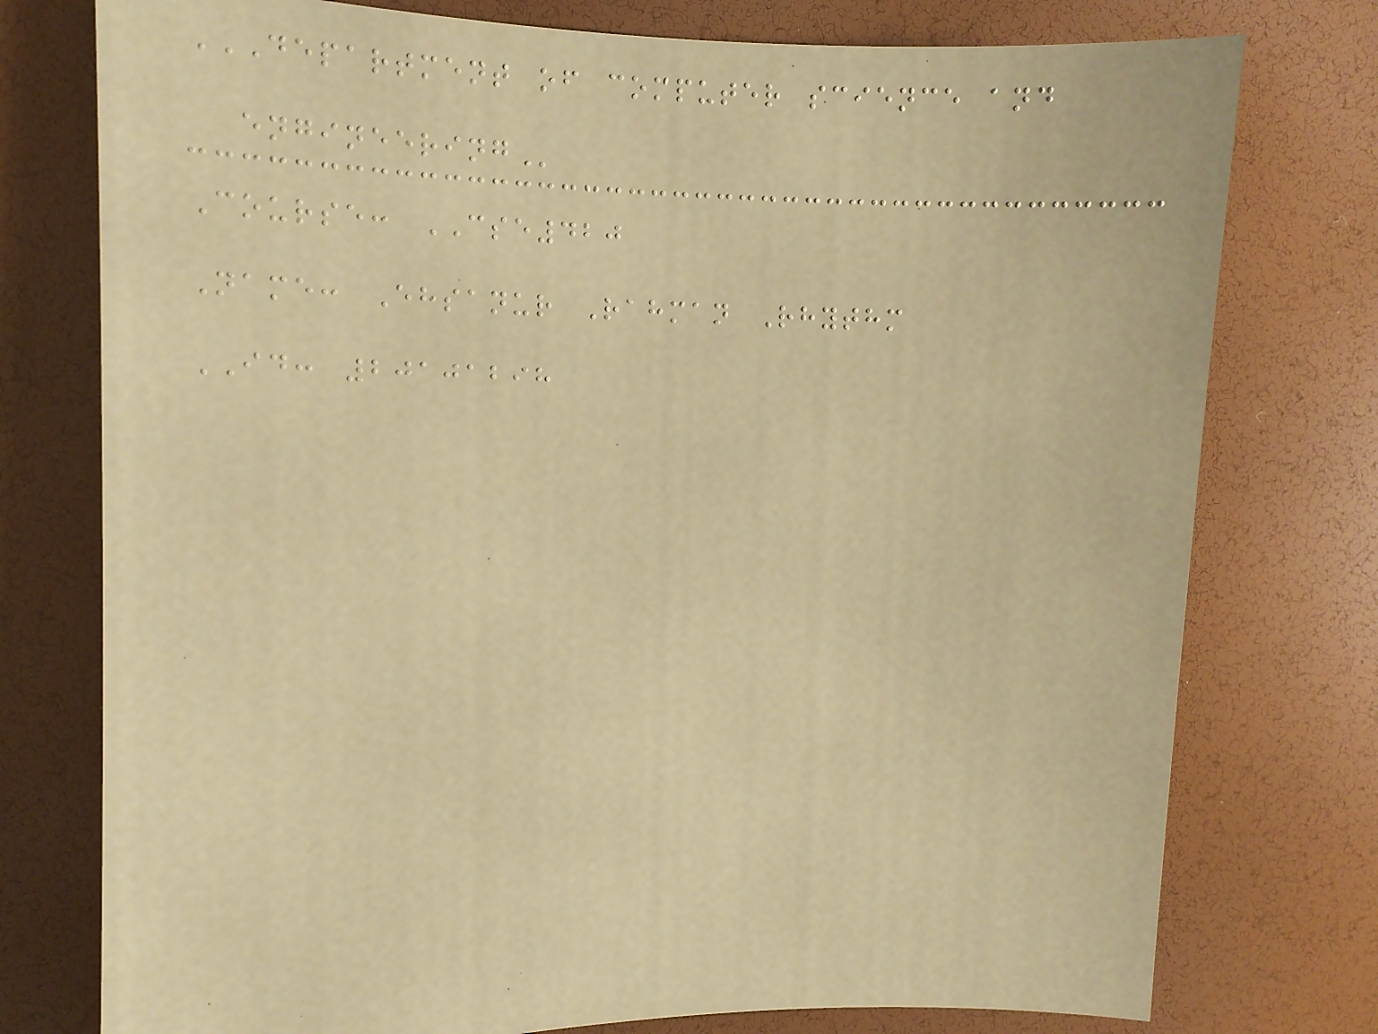DEPARTMENT OF COMPUTER SCIENCE AND
ENGINEERING
Course: CSE420
Name: Ehsanur Rahman Rhythm
ID: 20101298
